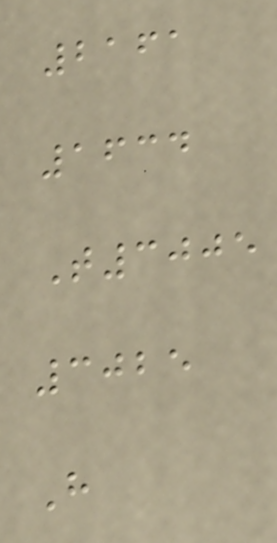2161
1634
T3005
3025
H
